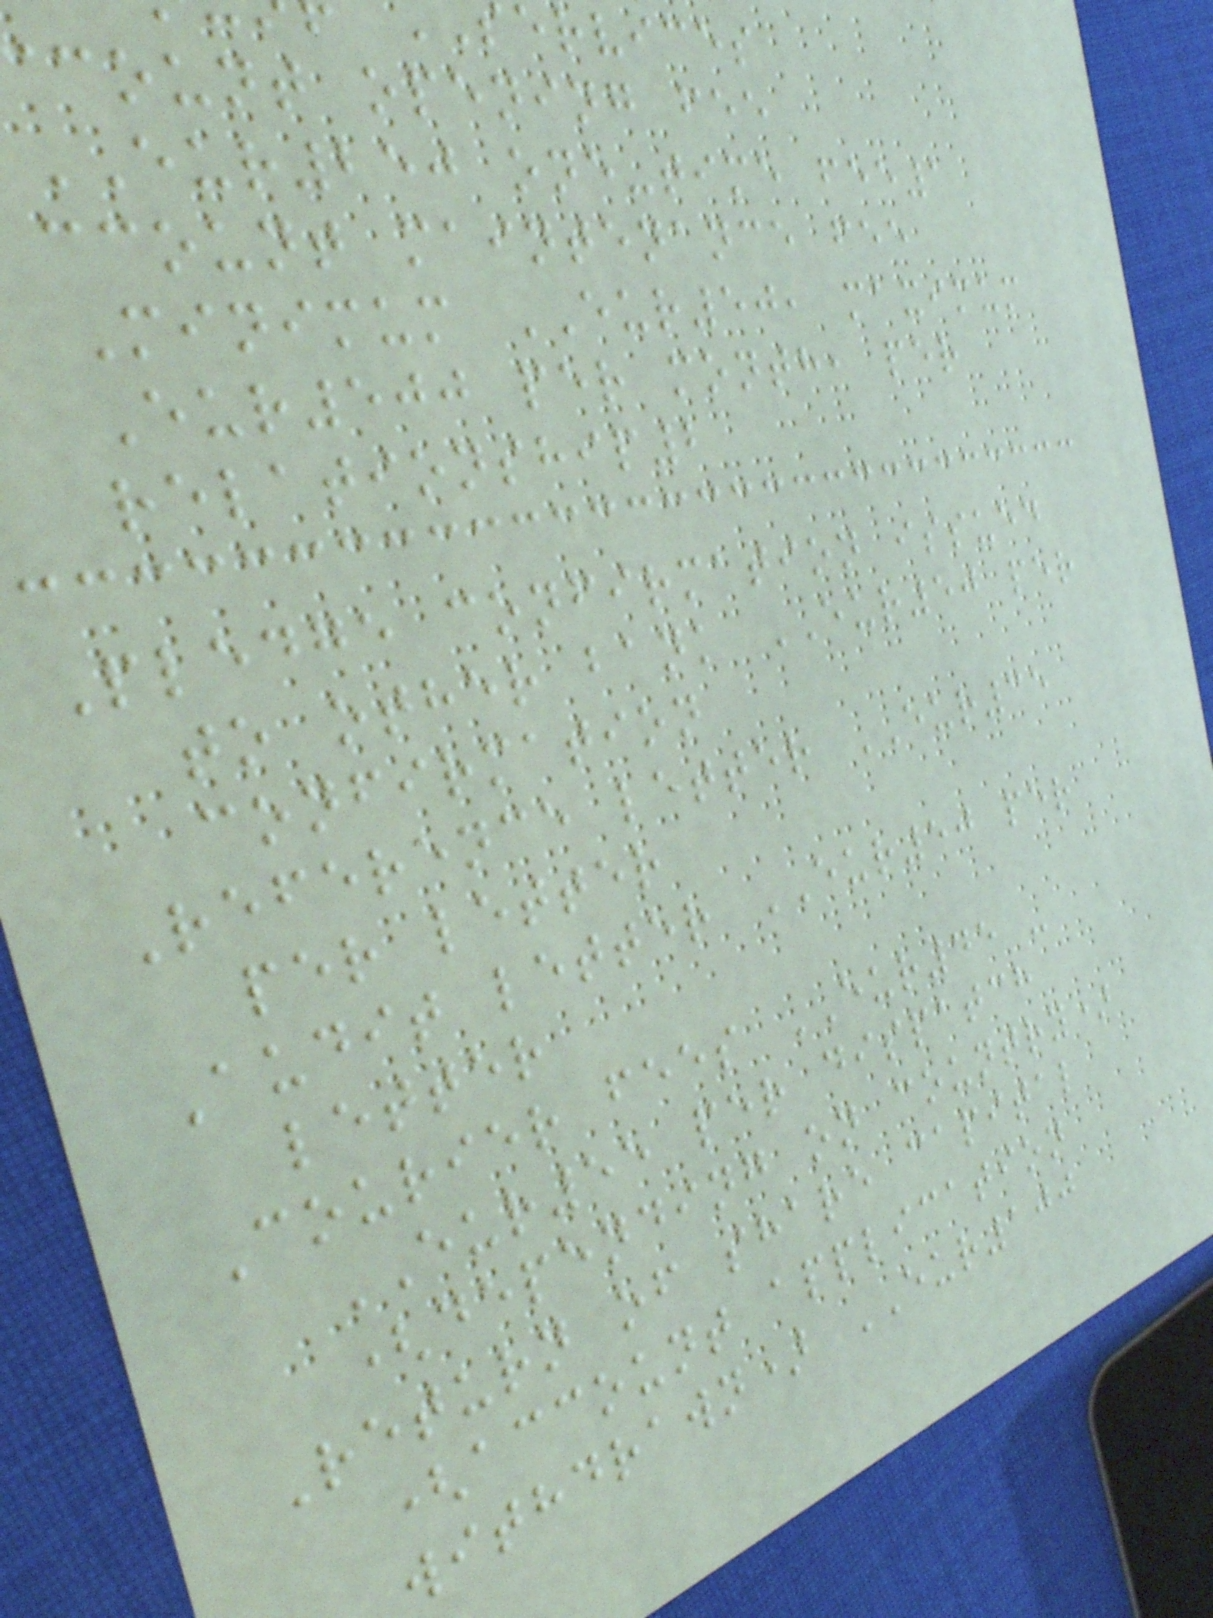ervices
count opening fee
EUR250 one-time fee1
ccount maintenance fee
Minimum EUR50, maximum
Eur500 per month, per
relationship2
Pledge confirmation issued
to other bank EUR50 per
confirmation
Reference letter EUR35
per letter
Audit letter EUR50 per
letter
Courier fees EUR45 -
EUR55 per dispatch
(depending on country)
Return of share capital
(account application
withdrawn) EUR100
